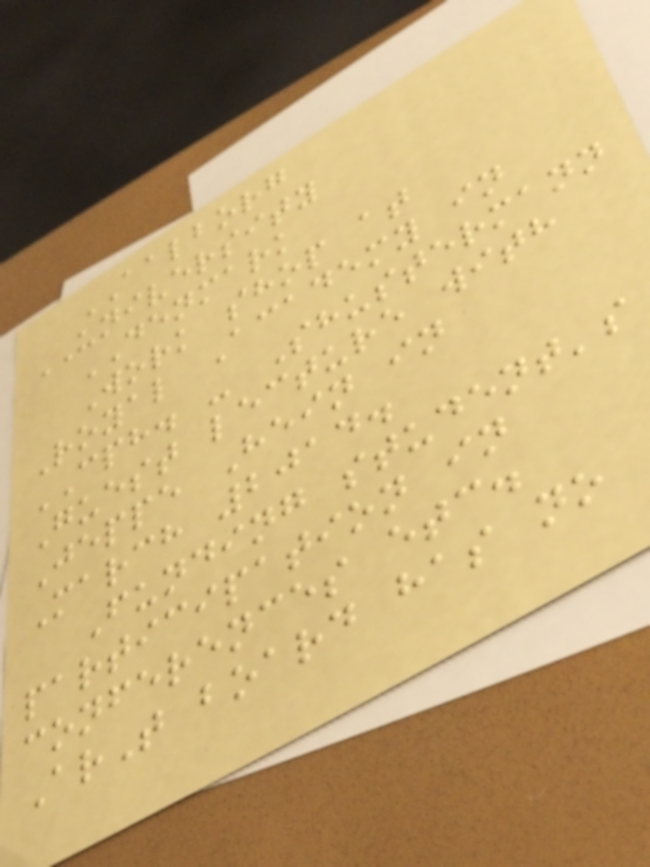AALBORG
UNIVERSITY
DENMARK
Work shop at
Royal Academy in
CPH. - Shustermann
Guest lecture with
Jeppe Hein in
March 2014.
Funding student's
participation in
conferences etc.
ArT board has no
